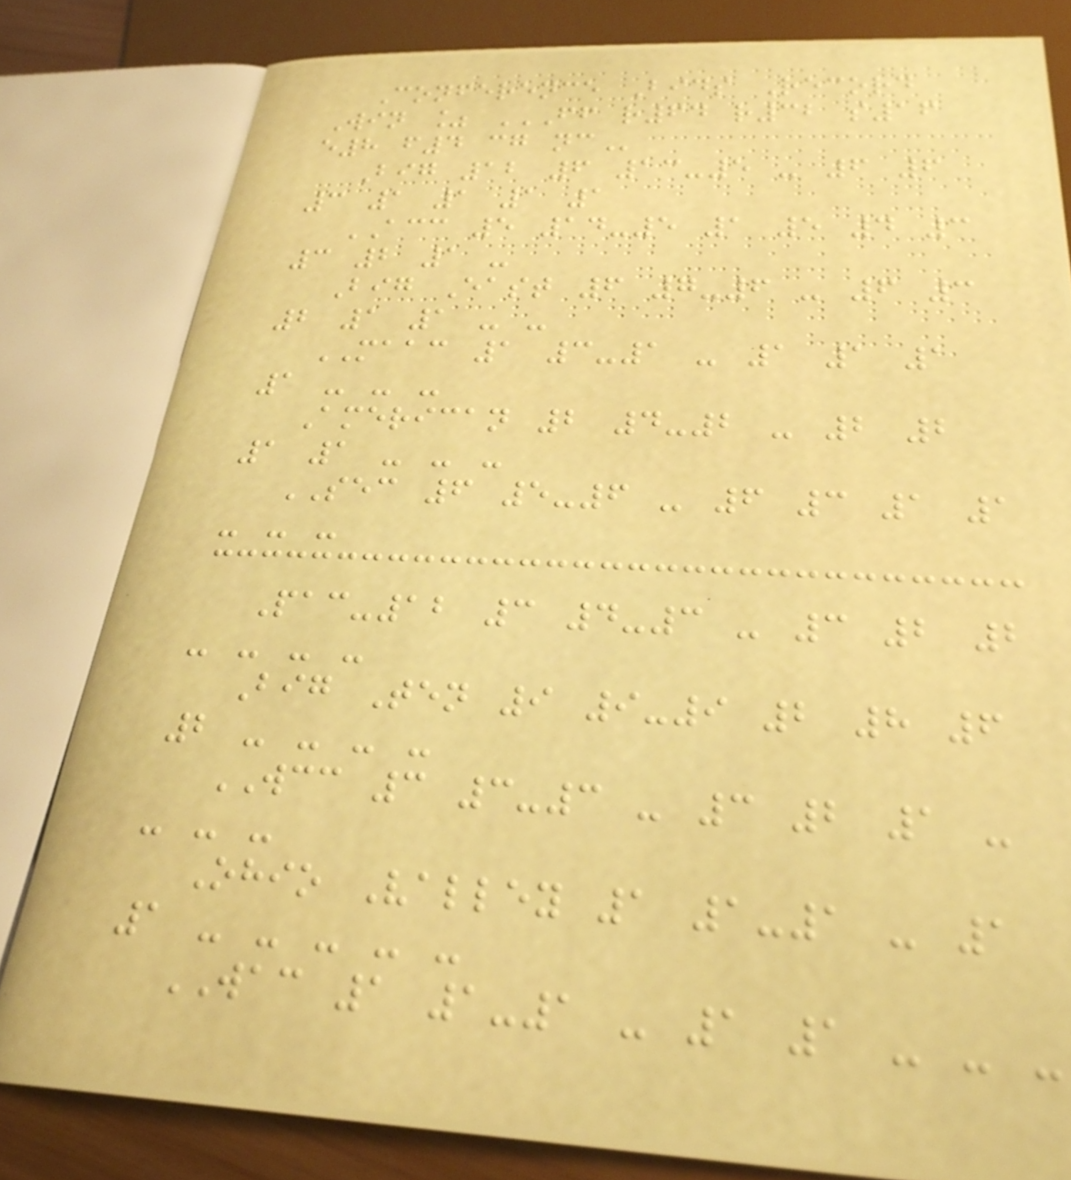Conference Bids Record
Win % FF R64 R32 S16
E8 F4 CG NC
Big 12 6 13-5 - 6 6
3 1 1 1 1
ACC 5 14-5 1 5 4 3
3 2 1 -
Big East 6 7-6 - 6 3
2 1 1 - -
MAAC 1 3-1 - 1 1 1
1 - - -
American 2 4-2 - 2 2
1 1 - - -
SEC 6 5-6 - 6 3 1 1
- - -
Pac-12 3 4-3 - 3 2 2
- - - -
Big Ten 9 9-9 2 8 6
2 - - - -
WCC 3 3-3 - 3 2 1 -
- - -
Ohio Valley 1 1-1 - 1
1 - - - - -
WAC 1 1-1 - 1 1 - - -
